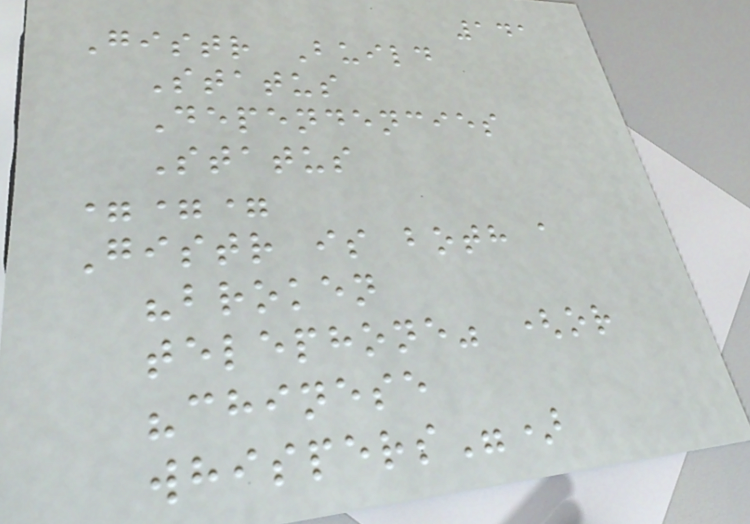141
Gistr Build
Status
Dependencies
Status
===
Gistr is both a
"broken
telephone" (or
"chinese
whispers")
